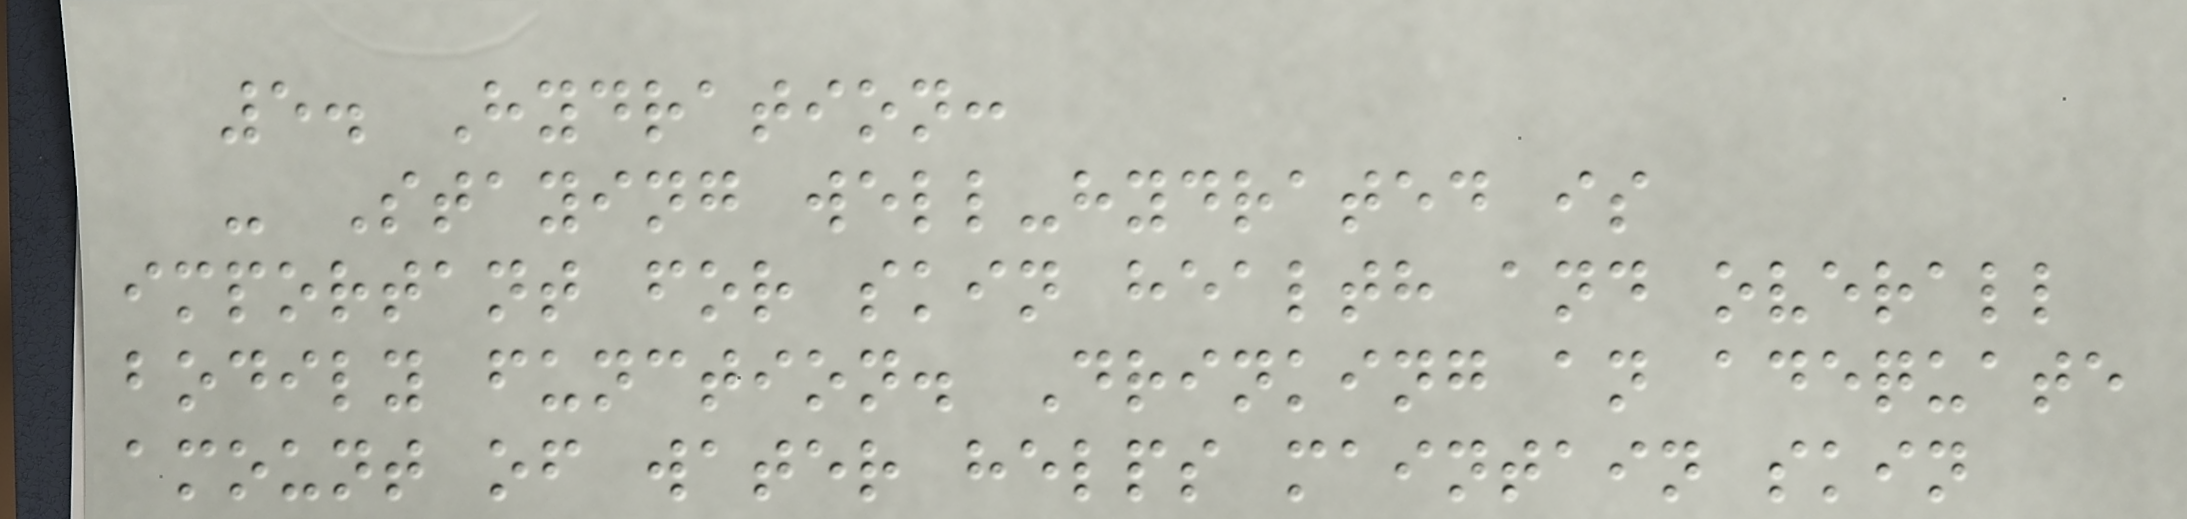5. Hydration:
- Staying well-hydrated is
important for skin health and overall
bodily function. Drinking an adequate
amount of water helps maintain skin
